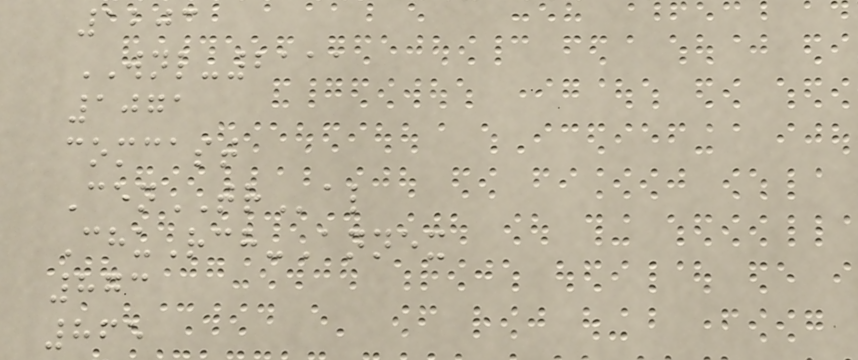1203
WNL-2111
1071
comcast
CenTRal
ChuRch-Annex
873
865
